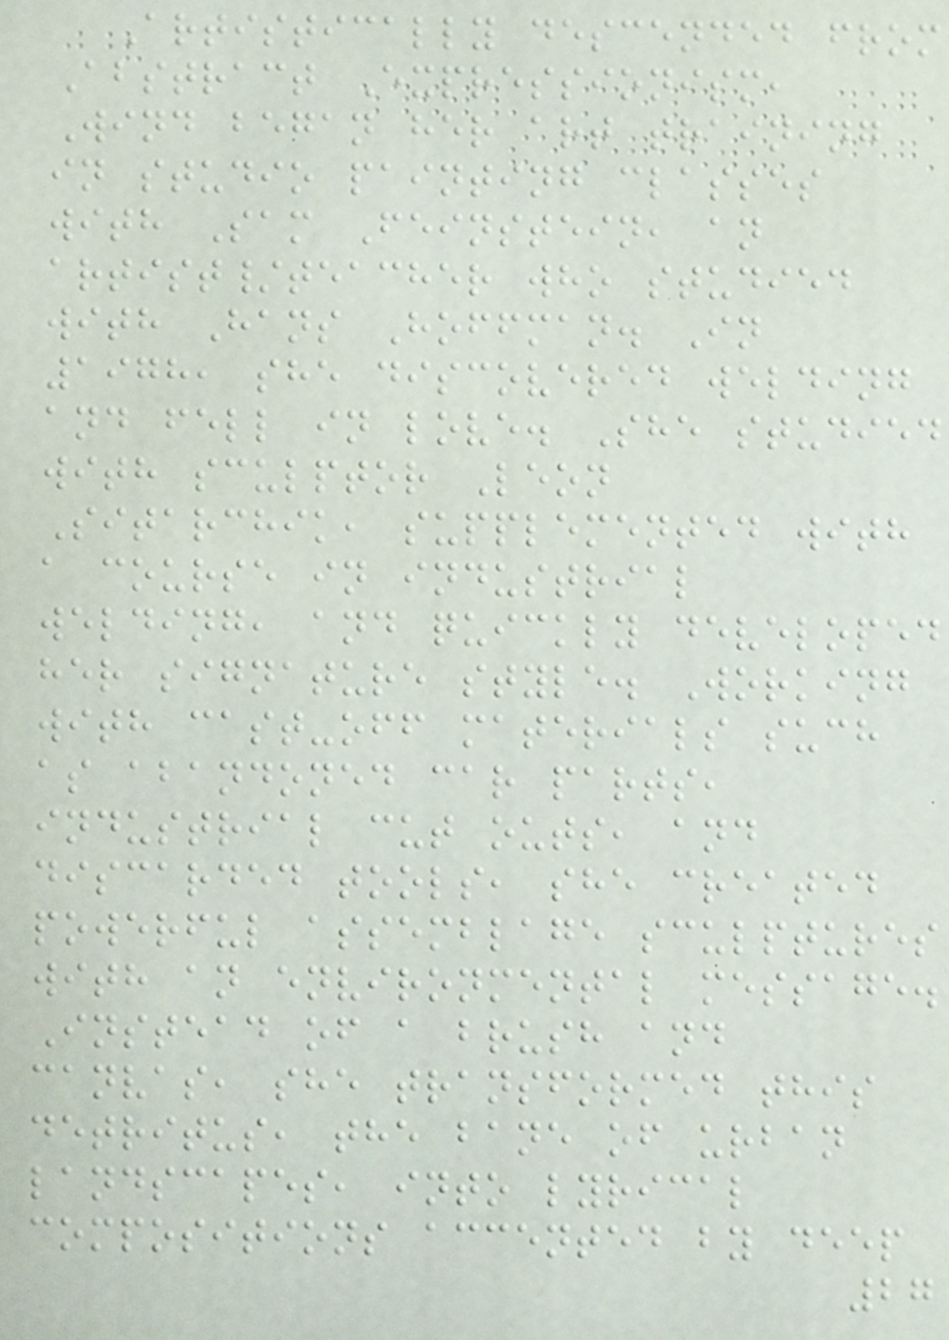Artistically descended from
Abstract Expressionism,
Wind began her art training
in studio painting classes
with Sam Feinstein, an
artist/teacher who studied
with Hans Hoffman. In
1978, she discovered welding
and fell in love. She studied
with sculptor Leon
Sitarchik, supplemented with
a course in industrial
welding, and quickly developed
her signature style. Working
with cast-off materials such
as abandoned car parts,
industrial cut outs, and
discarded tools, she created
powerful assemblage sculptures
with an environmental message.
Instead of a brush and
canvas, she transformed this
detritus, the bane of urban
landscapes, into lyrical
compositions accented by deep
27
